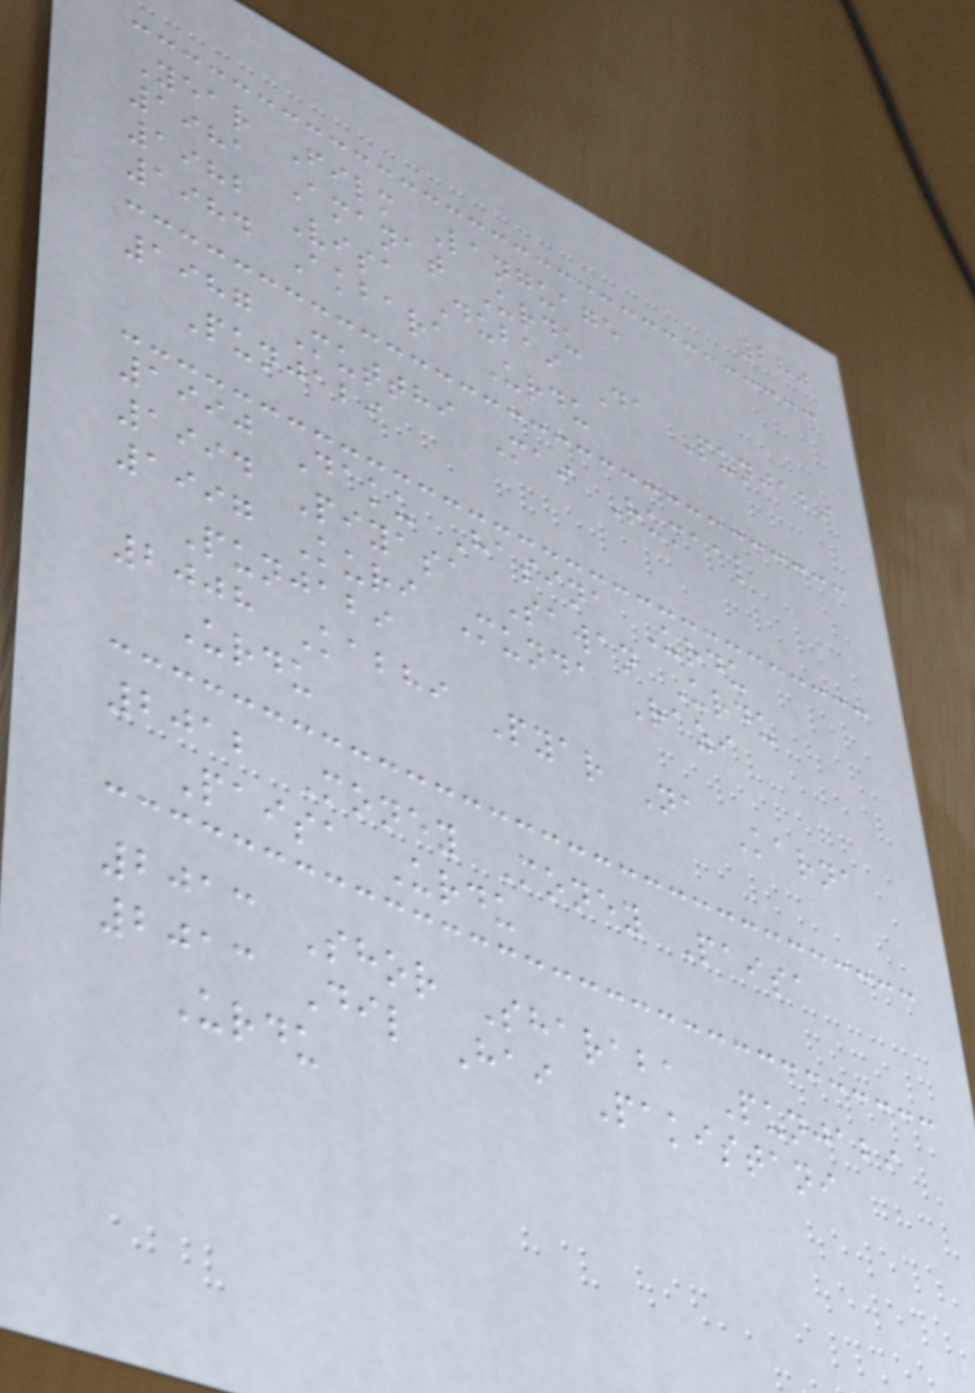280
Year Film Language
1981 Amanat Urdu
1982 Visa Dubai Da Punjabi
1984 Akbara Urdu
1987 Mutthi Mai Rumaal
Punjabi
1990 Daku Hasina Urdu
1994 Piyasa Sawan Urdu
1997 Kuri Munda Razi
Punjabi
2008 Kabhi Pyar Na Karna
Urdu
2012 Money Money Paisa
Paisa Urdu
2013 Shor Sharaba Punjabi
2013 Dil Hai Pakistani
Urdu
